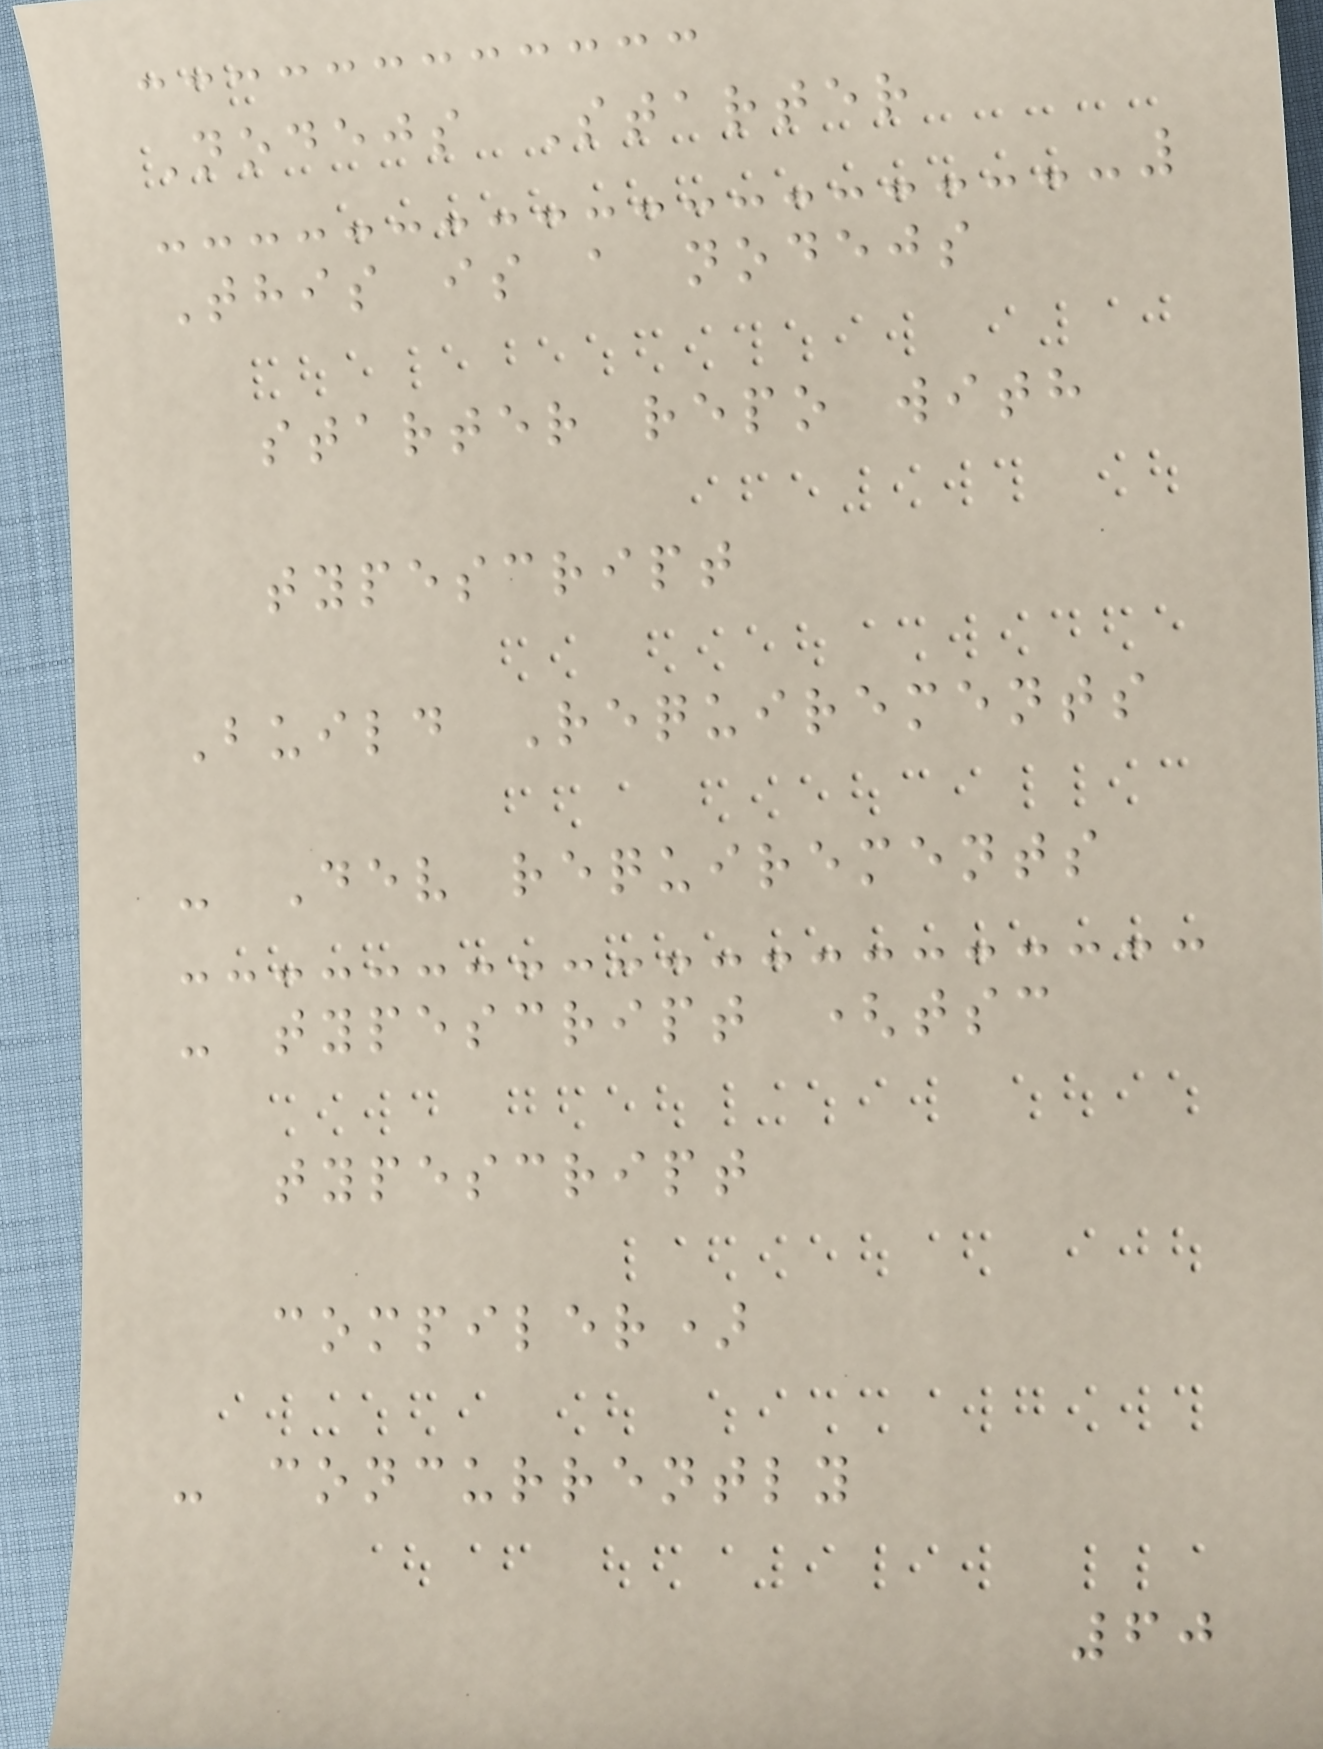Nodejs Starter
This is a nodejs
starter repo with
typescript
Build Requirements
- Dev requirements
- typescript (tsc
typescript
compiler)
- concurrently
60
